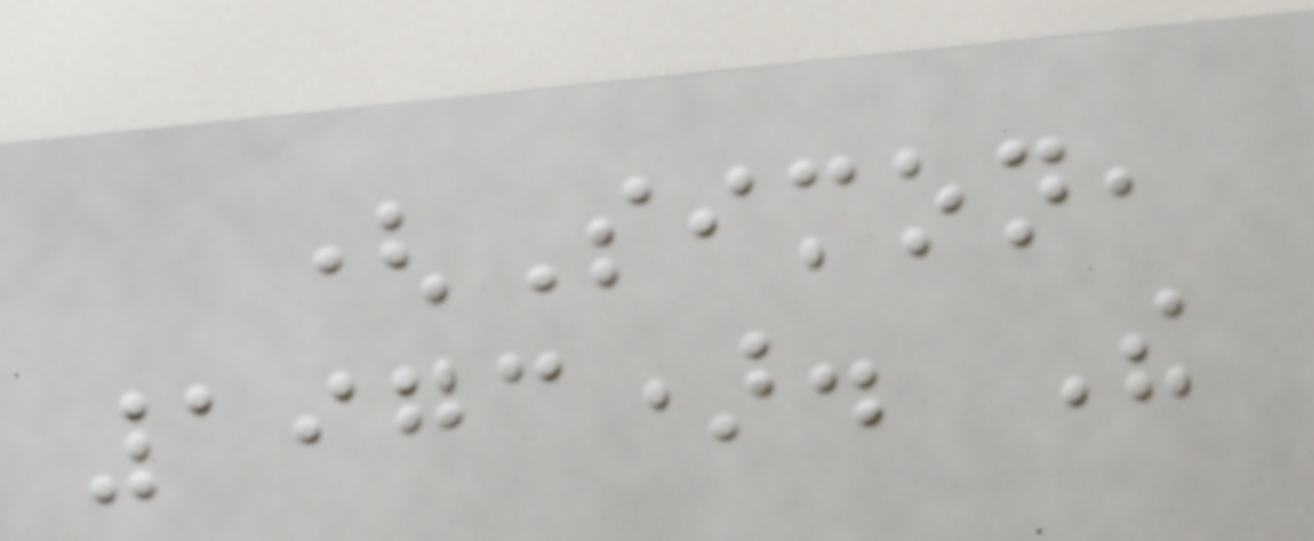(Simon,
1973). The
